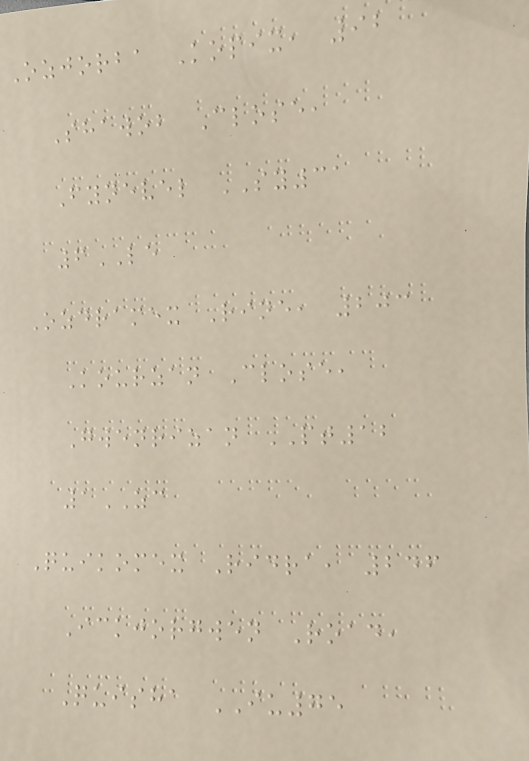Ozjorba Kopix, 92
Shawob Close,
Fynevel SY31
6LE
Ozdramex Rine, 203
Kourzan Close,
Gwenrizan PT12
1ZC
Quikomex Ridra, 246
Ickjorgwen Road,
Quisha IU75
